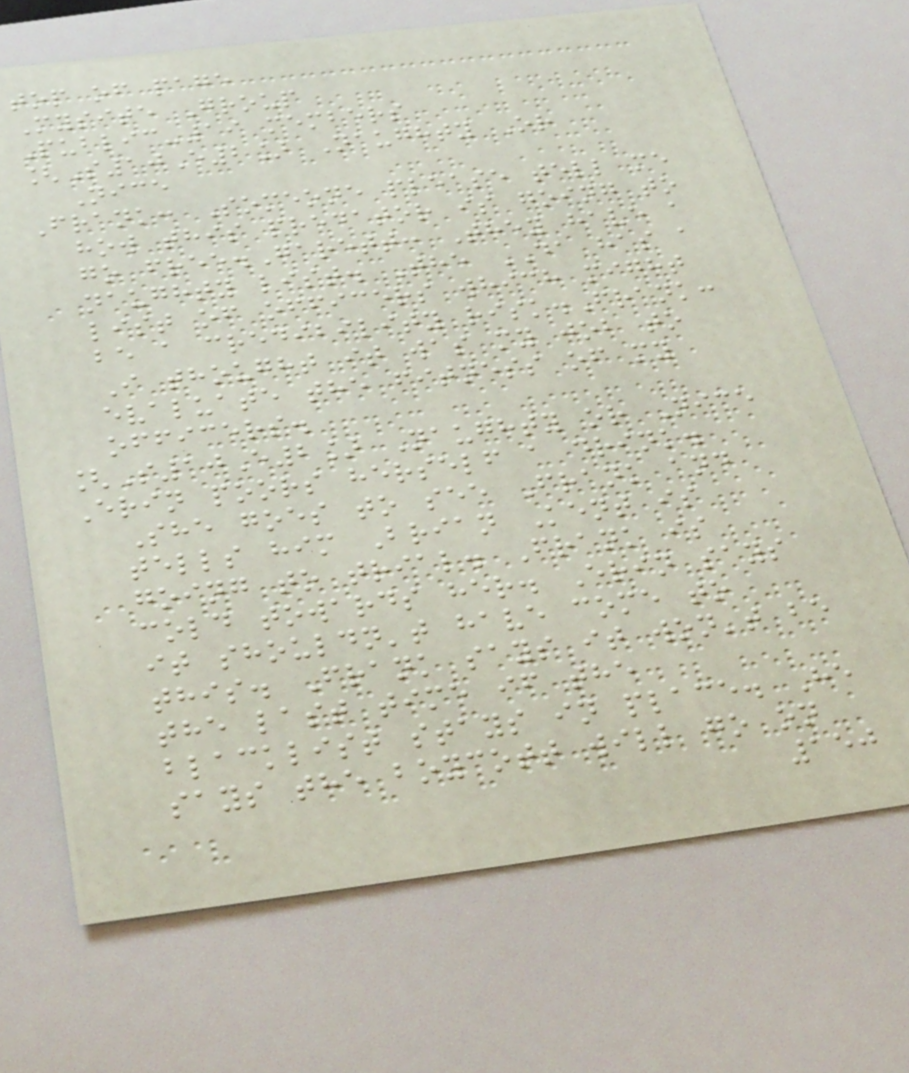top of page
Mysite Group
Public-19 members
[S10E2] Naughty Or
Nice
Frank: Someone please tell me
how this predator is going to
go free.Garett: They have a
naughty list. The DA has a
list of officers which might
be a credibility risk.Frank:
I thought it was my job to
evaluate the fitness of my
officers.
[S10E2] Naughty or Nice
Erin poors herself a drink.
She goes to see Frank and
tells him Brian Kent is
going to trial. Frank is
cold towards her. Erin says
it shouldn't have come to
this. Frank says it won't be
the last time if the
blacklist stays in place. He
says the boycott will go on
150
